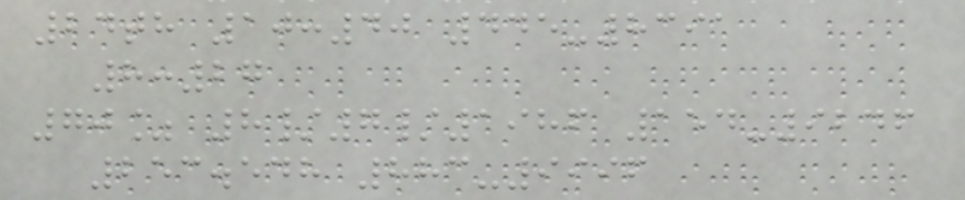24th 10:40 445-8391
8:27
70% 8/7/1986 154-9246
253.548 883-9996
